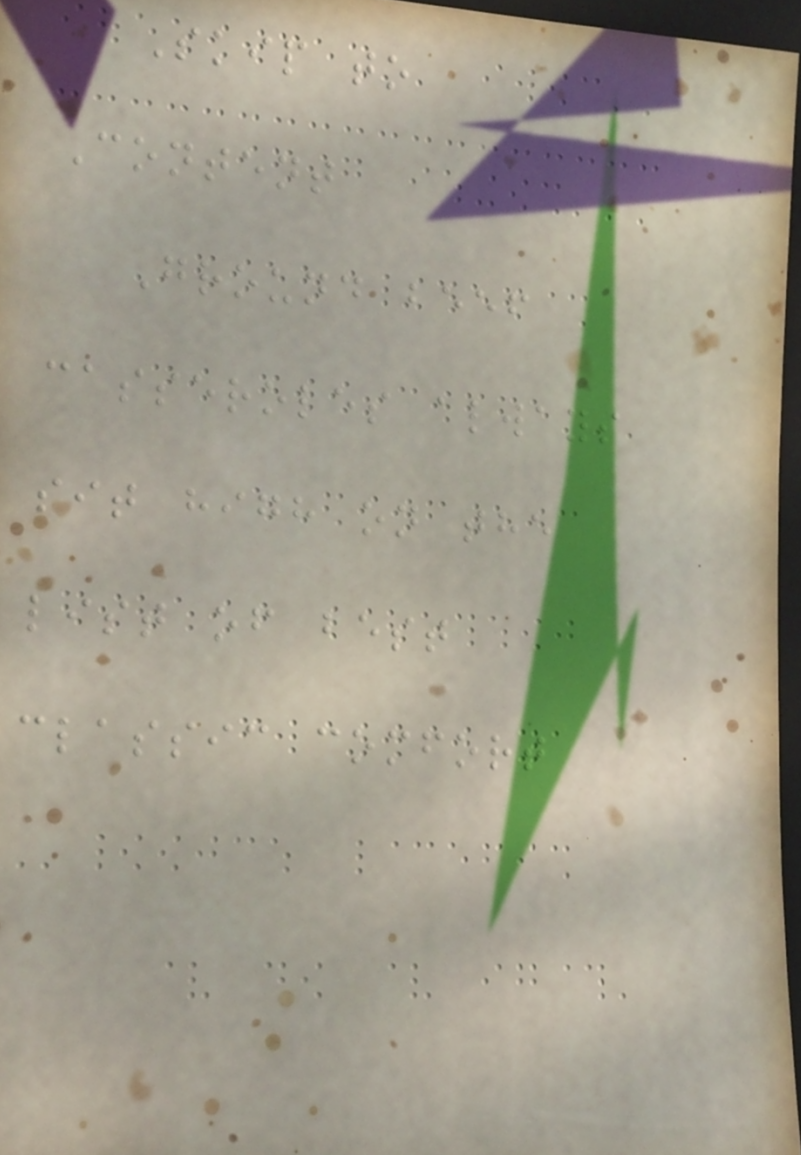Skip to
Content
Ground beef
casseroles always
sit high on the
list of best
classic comfort
